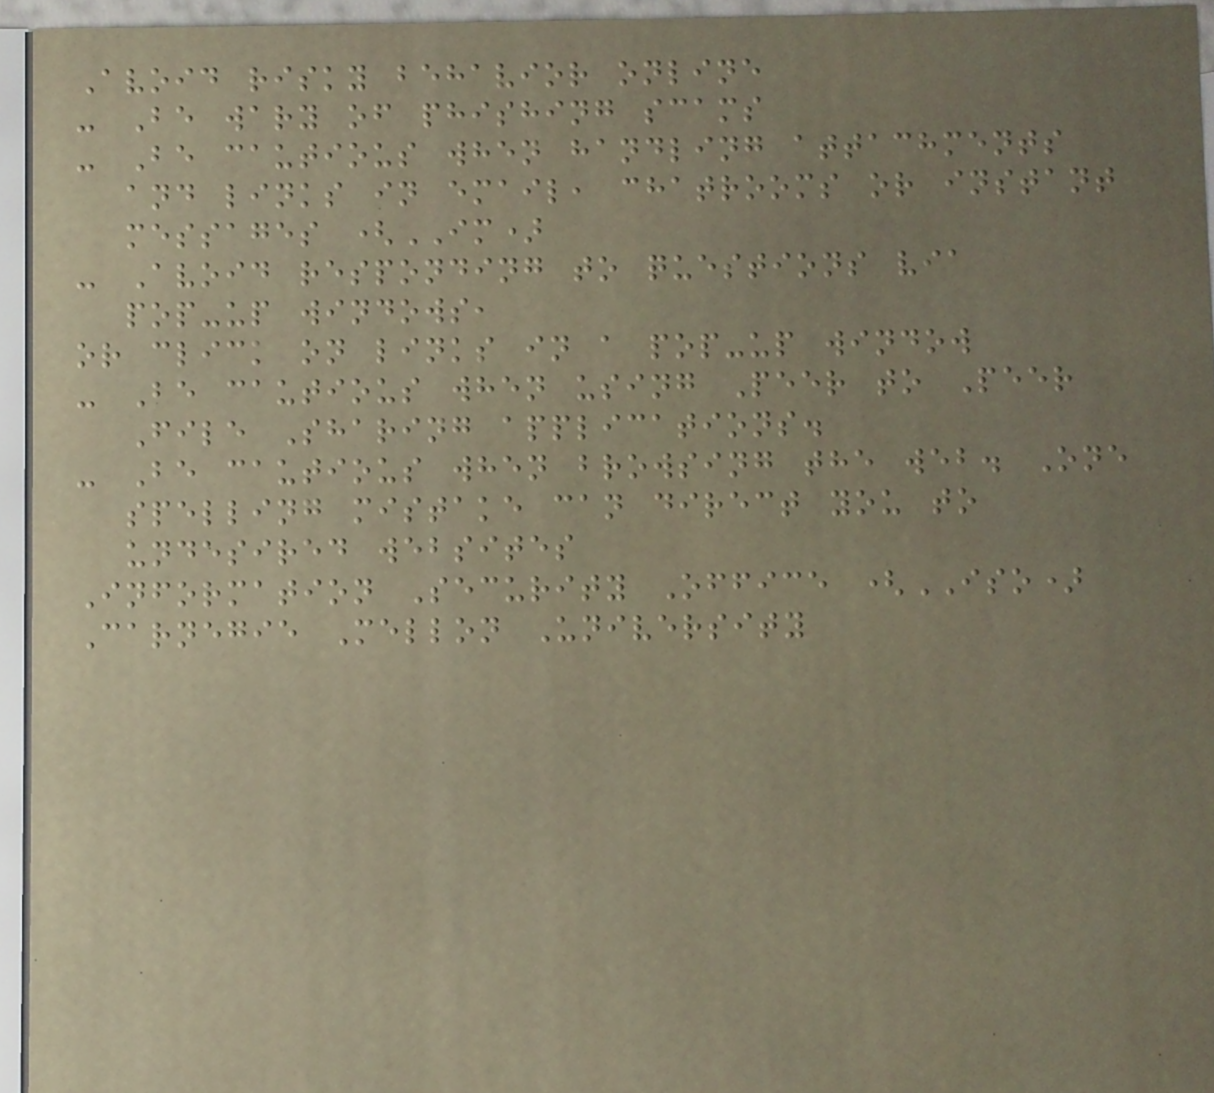Avoid risky behavior online
- Be wary of phishing scams
- Be cautious when handling attachments
and links in email, chatrooms or instant
messages (IM)
- Avoid responding to questions via
pop-up windows,
or click on links in a pop-up window
- Be cautious when using Peer to Peer
File Sharing applications.
- Be cautious when browsing the web. One
spelling mistake can direct you to
undesired websites
Information Security Office (ISO)
Carnegie Mellon University
